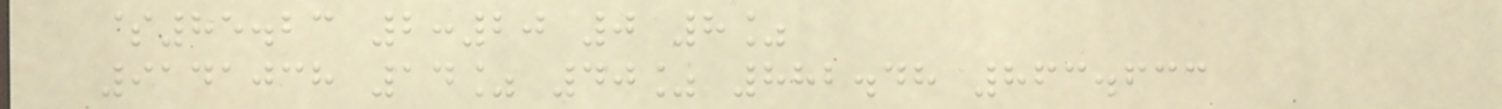$85.23 2:20 0 8%
9141038 14% 40% 882.48 863.633
